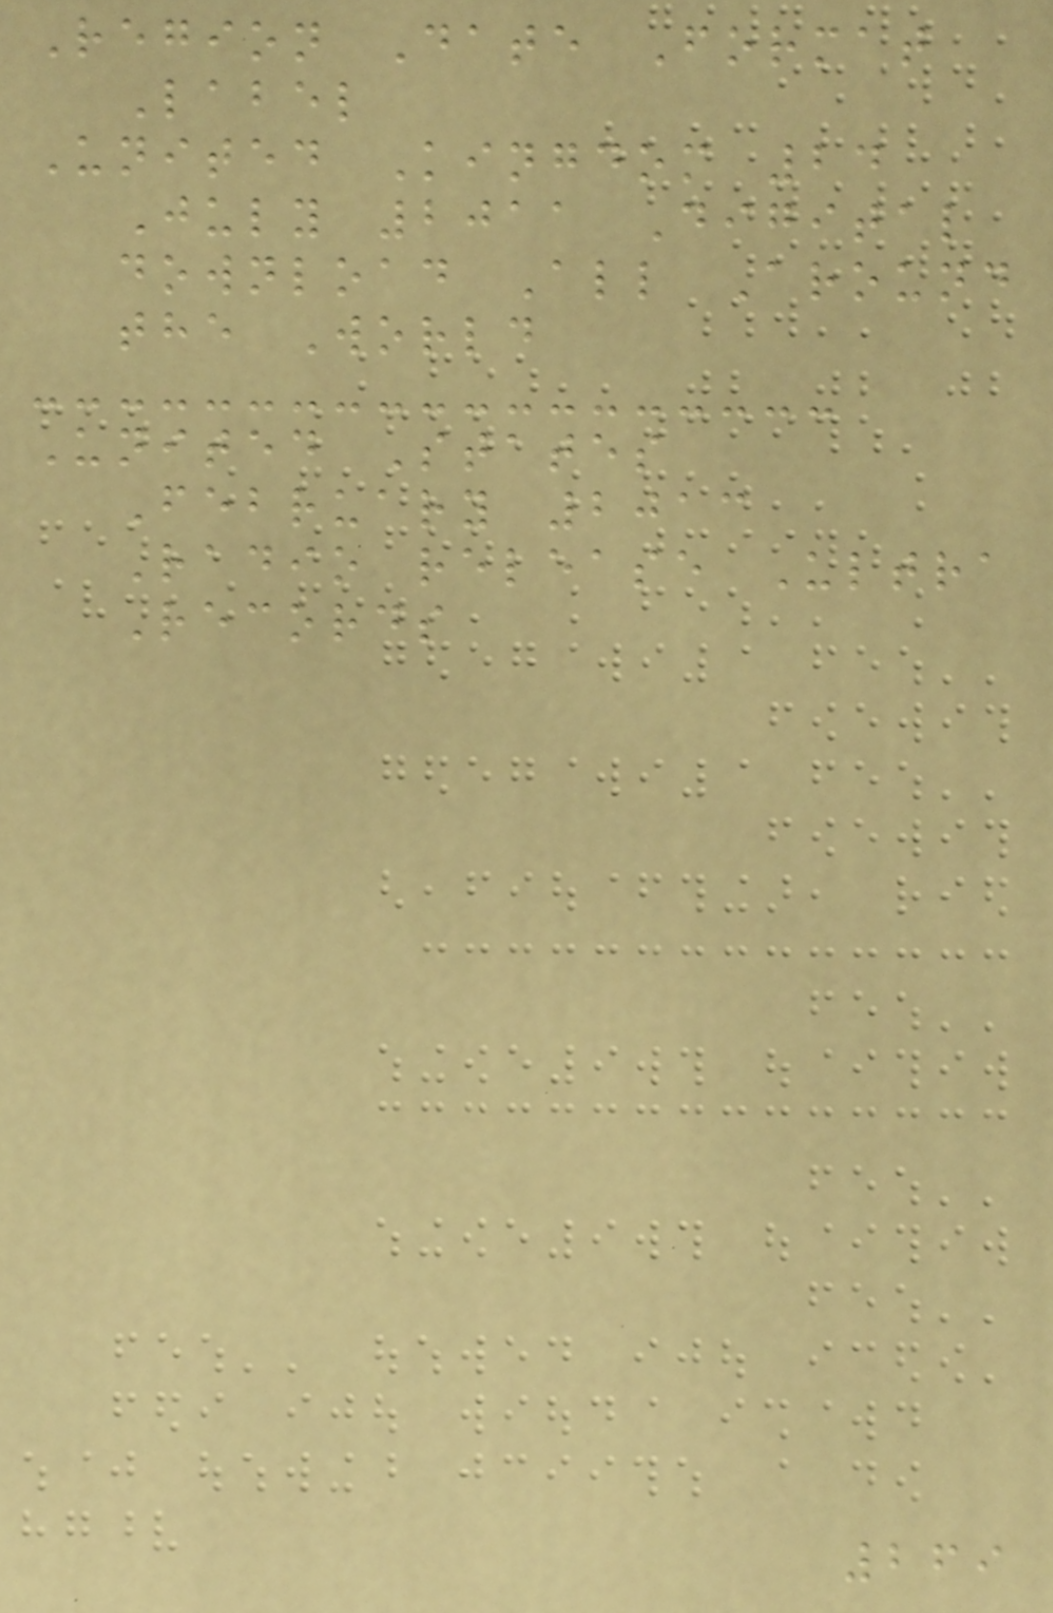Region Date Format
Label
United Kingdom 24
July 2011 Digital
download All Around
the World
United States
February 2013
Radio release Ultra
Records
269
